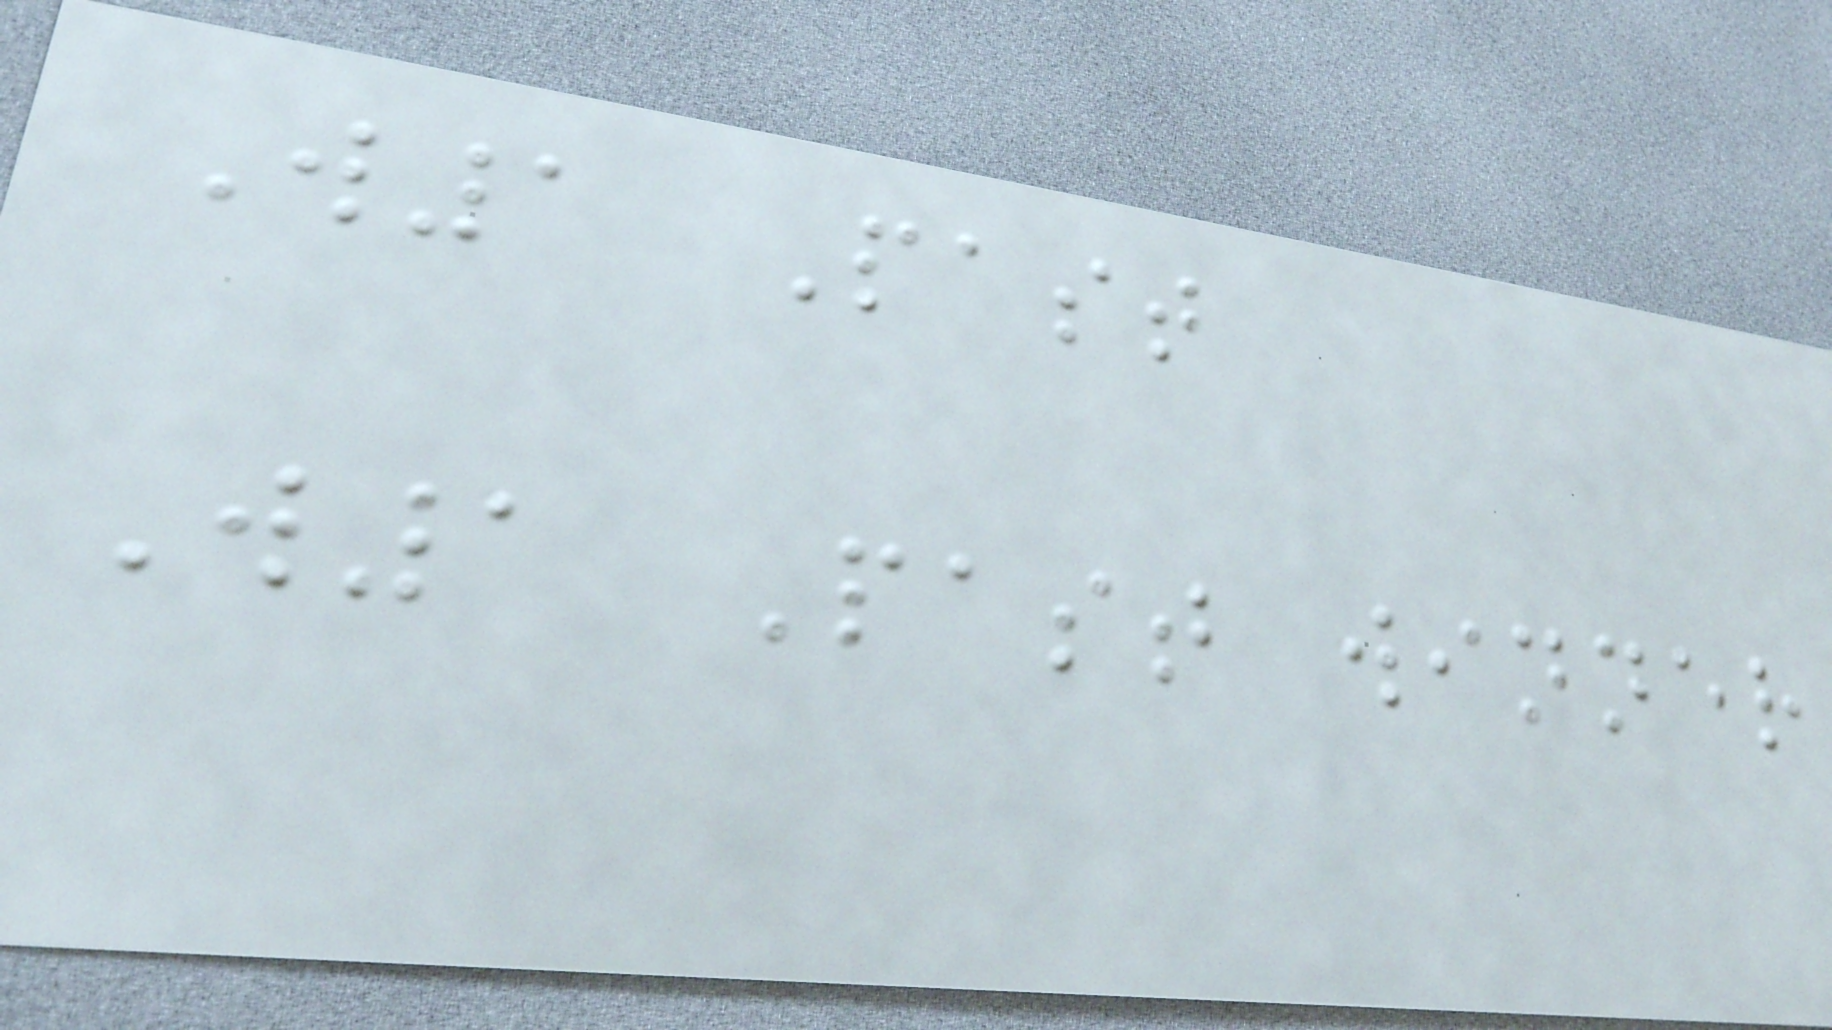W1 Past
W1 Past winner
